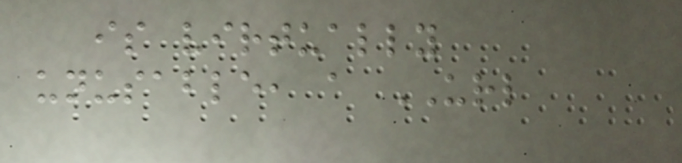is virtually
unusable, a URL
